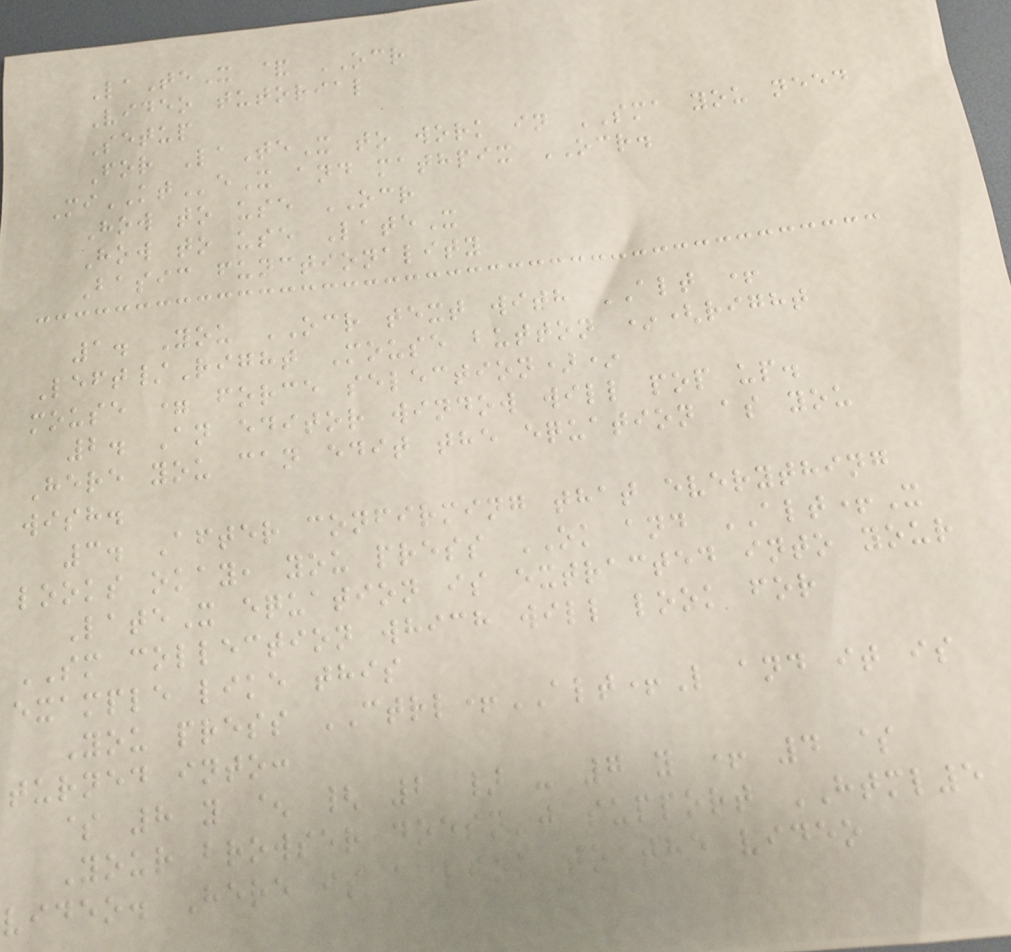LaTeX & OCR
Video tutorial
Setup
For LaTeX to work in SMA you need
MiKTeX and mathpix OCR.
How to use OCR
How to use LateX
Basic functionality
1. You OCR text with ALT +
Left/Right Mouse button *(right
mouse = force selection)*
2. An editor window will pop up.
Here you can edit the equation as you
wish.
3. After confirming that everything
looks okay, you press OK and ALT+X
LateX equation is extracted into your
SM collection which will look for
example like this
You press CTRL+ALT+L and it is
turned into:
$ 8 y ^ { 2 } - 7 y + 4 $
Your browser doesn't support HTML5
video. Here is a link to the video
